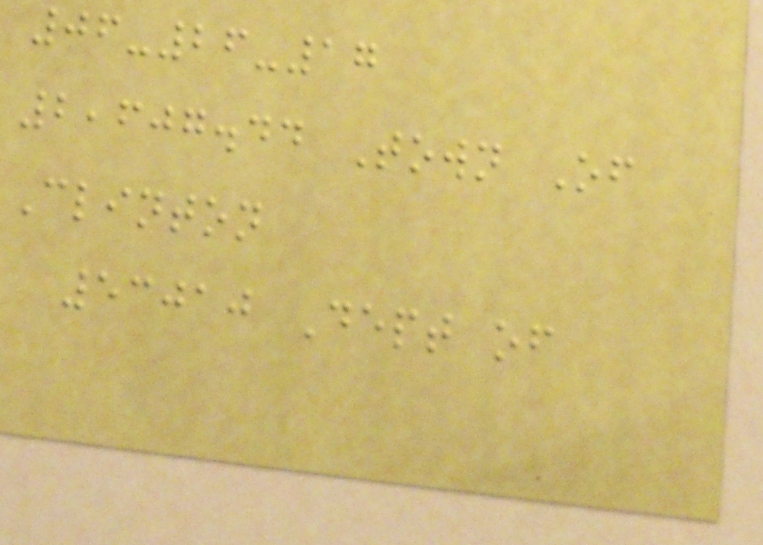06-26-17
2,607.44 Town Of
Clinton
53010 Dept of
